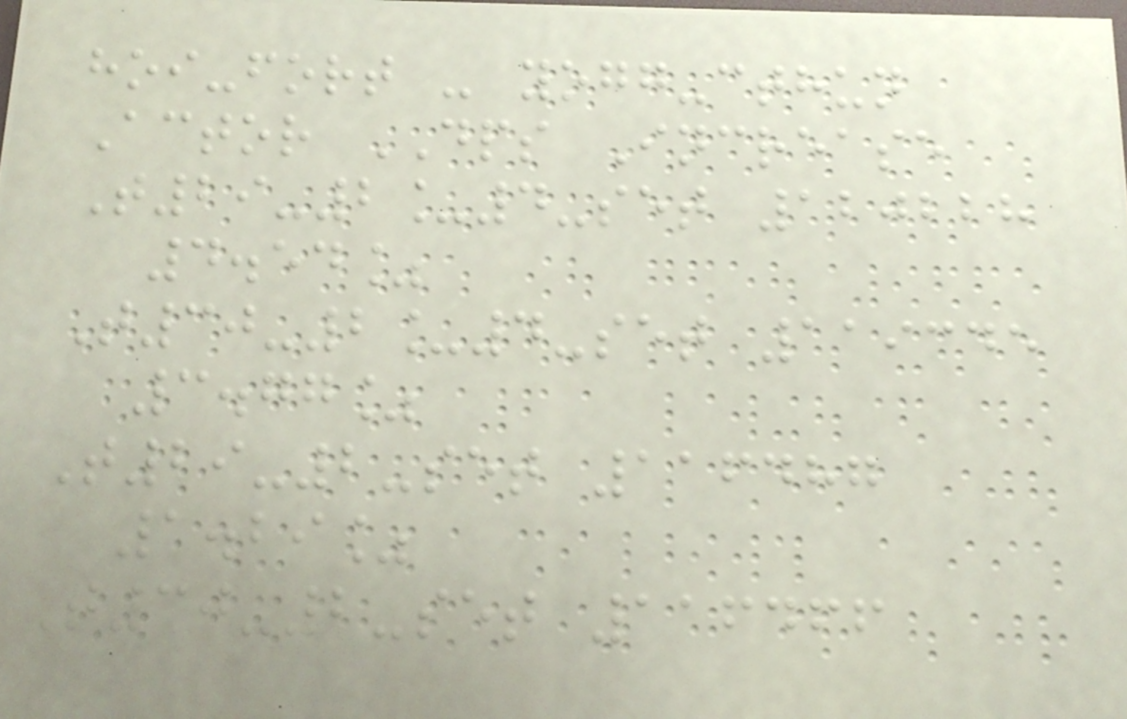hoi-fort - yogg-cthun
Actor DPS Increase
T29-2_4-set 120228
4.54%
T30-2_4-set 119345
3.77%
T29-2-set 116487
1.29%
T30-2-set 116466
